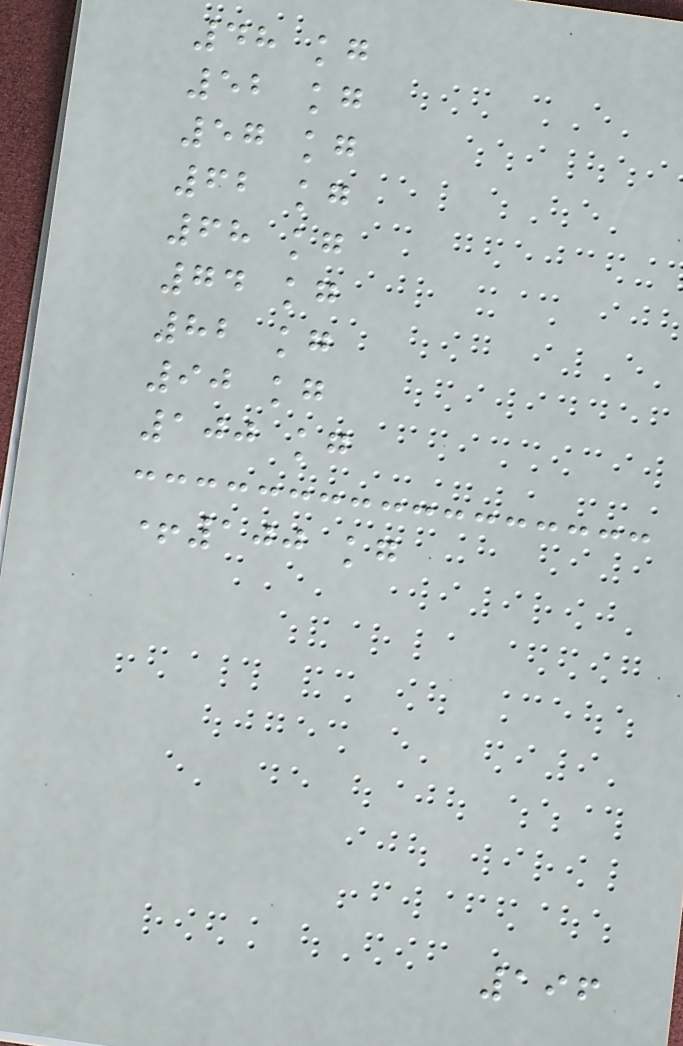48 kg
52 kg
57 kg
62 kg
68 kg
74 kg
82 kg
90 kg
100 kg
+100 kg
196
